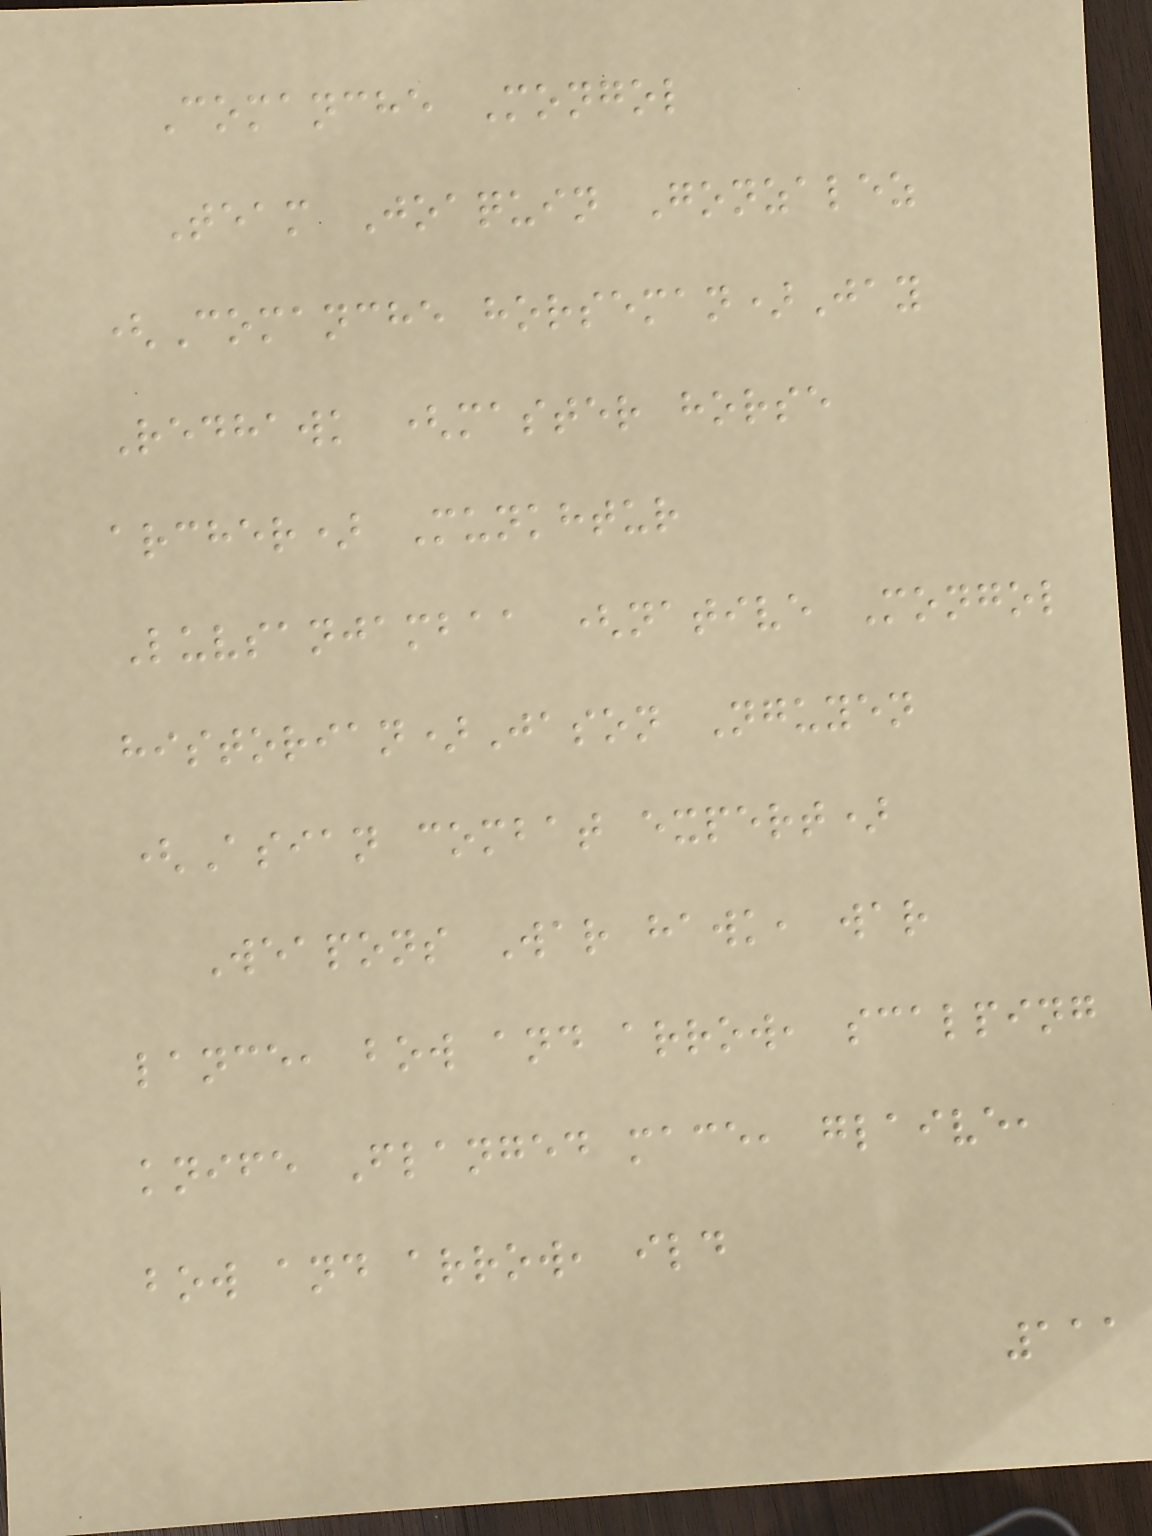Comanche Mongol
Team Joaquin Gonzalez
(Comanche horseman)Jay
Redhawk (master horse
archer) Munkhtur
Luvsanjambaa (native Mongol
historian)Jason Nguyen
(Asian combat expert)
Weapons War hawk, war
lance, bow and arrow, scalping
knife Flanged mace, glaive,
bow and arrow, ild
111
